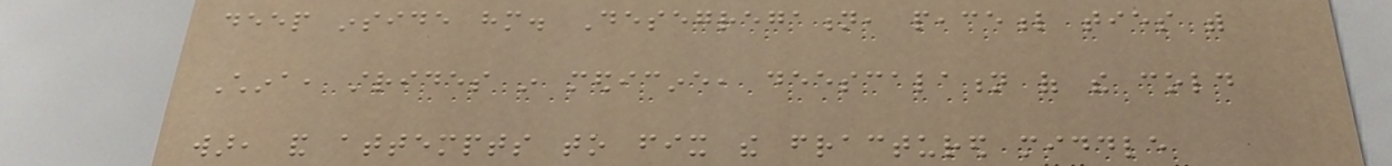deep inside him. Desegregation, peaceful ties with
China, strides in medicine, deescalation of the cold
war, and attempts to fix the fractured middle
